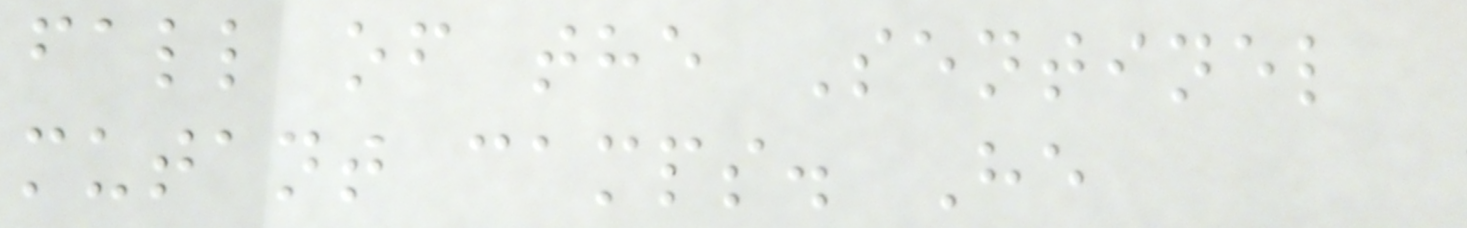fall of the Sentinel
mutant camps. He
